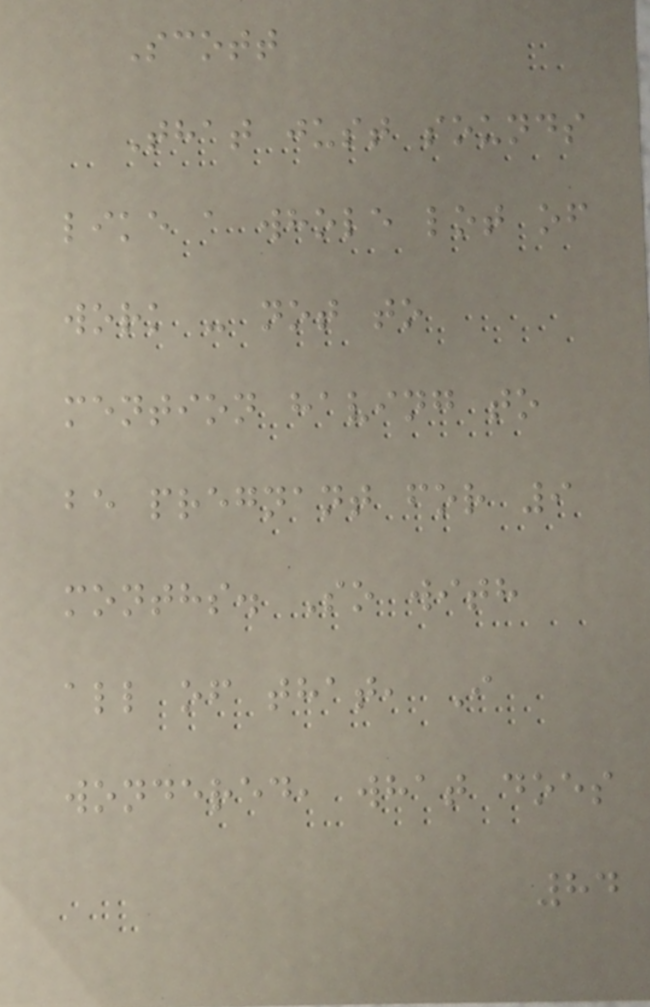Scott
That just sounds
like a whole lot of
work - not to
mention having to
be pregnant for 9
months. So with
all of that, I
wondered, what does
84
